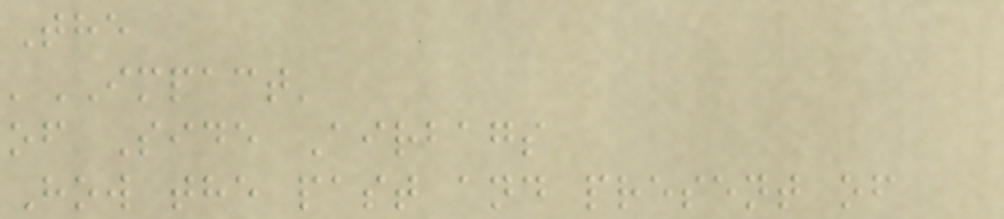The
'IMPACT'
of Side Airbags
How the past and present of
